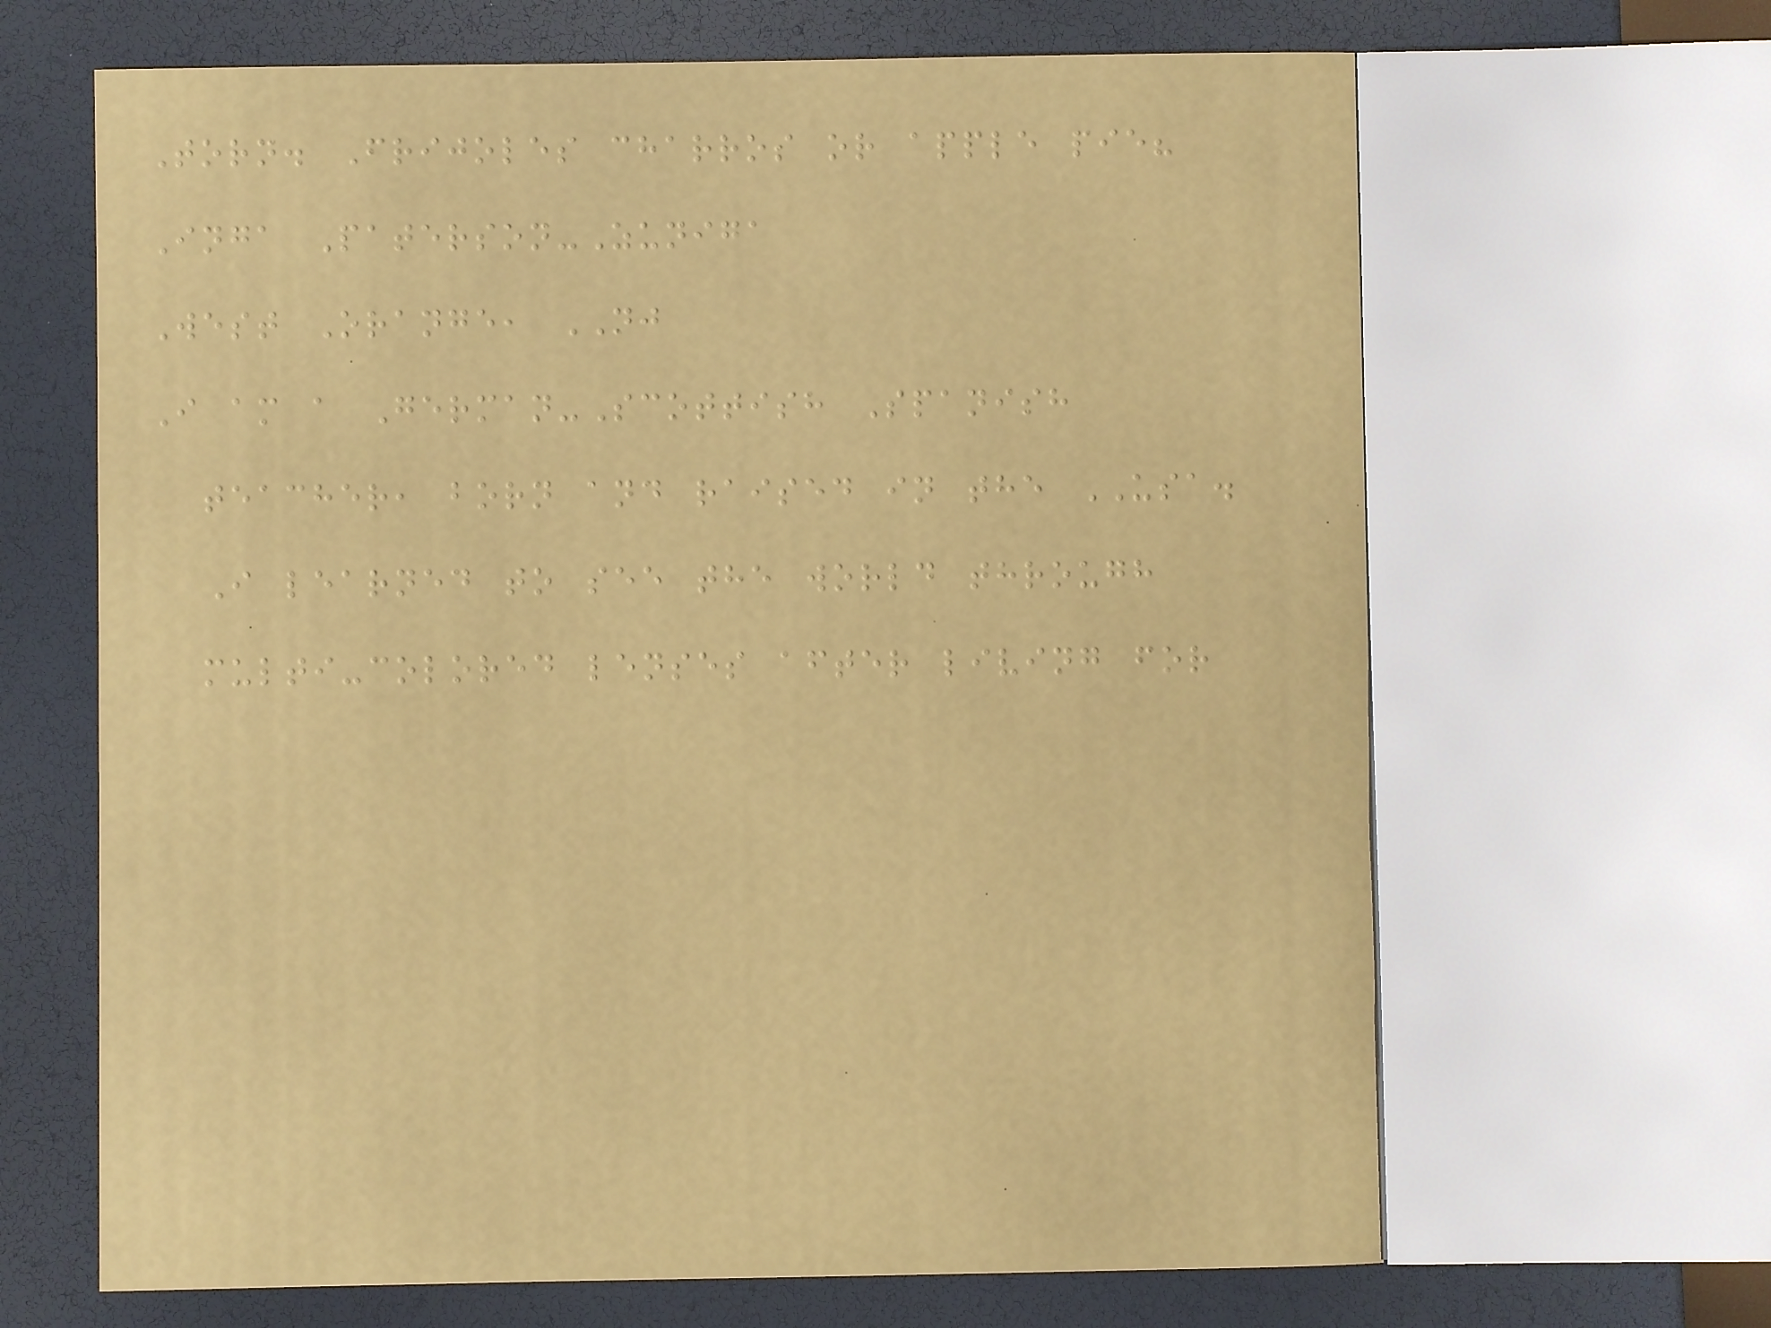Torn. Frijoles charros or apple pie?
Inga Paterson-Zuniga
West Orange, NJ
I am a German-Scottish Spanish
teacher, born and raised in the USA.
I learned to see the world through
multi-colored lenses after living for
